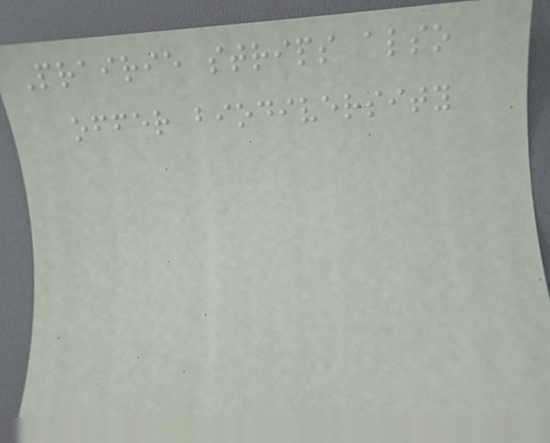Prairie strips also
offer biodiversity
